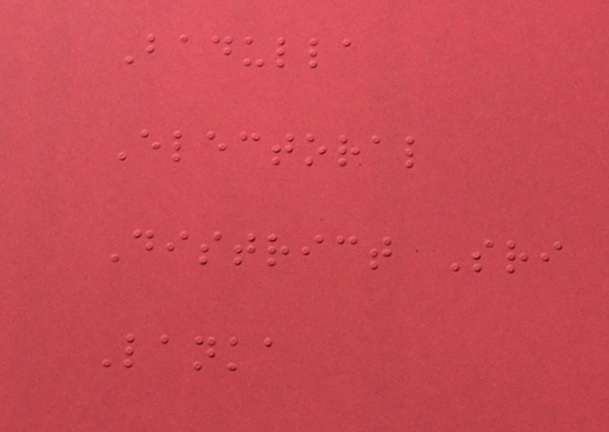Badulla
Electoral
District Sri
Lanka
